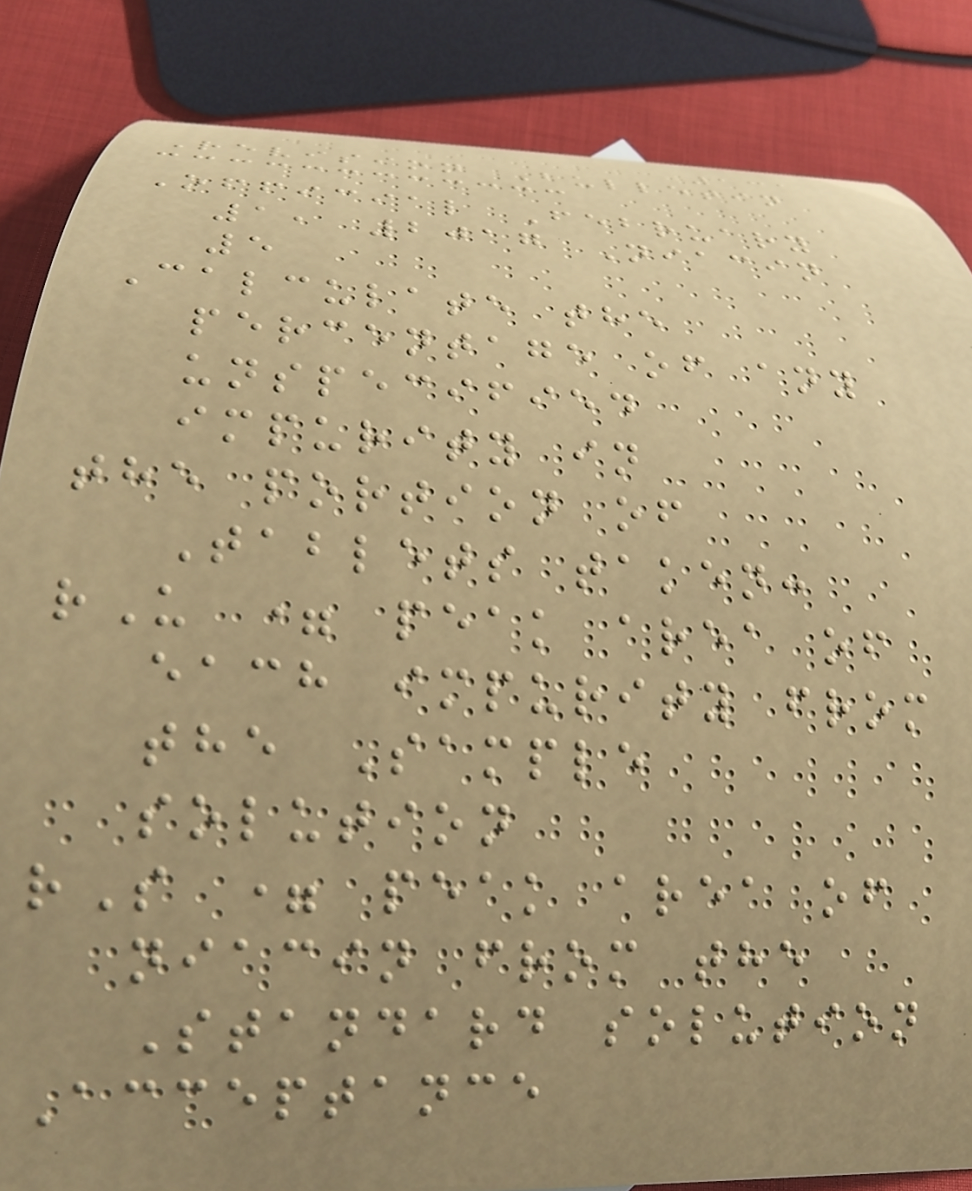131
Revision Bulletin
Official February
1, 2017 Niacin
5
Calculate the
percentage of any
unspecified
impurity in
the portion of
Tablets taken:
rU = peak area of
each impurity from
the Sample
solution
rS = peak area of
niacin from the
Standard solution
Acceptance
